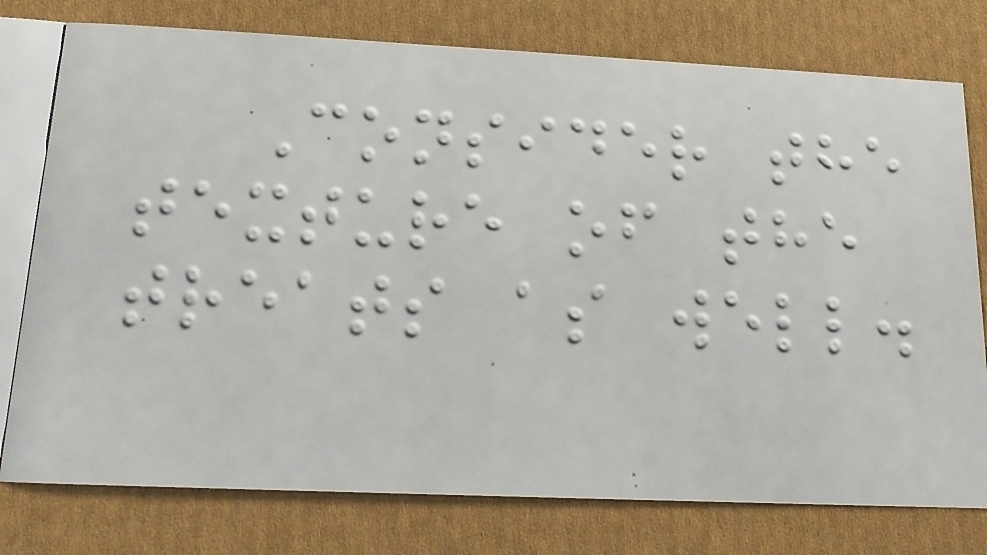Consider the
texture of the
treats as well.
